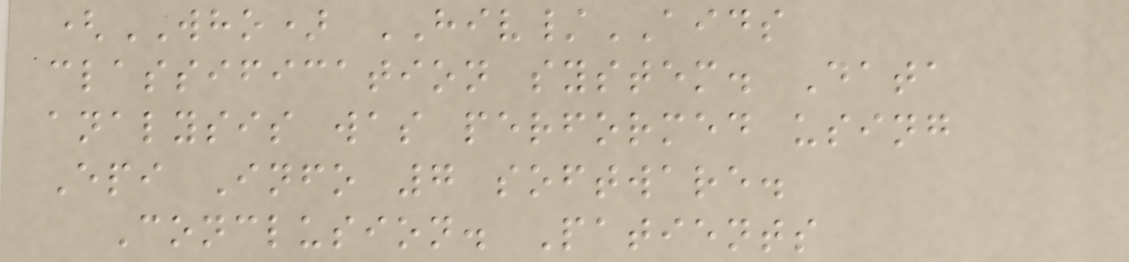(WHO) HIV/AIDS
classification system. Data
analysis was performed using
Epi Info 7 software.
Conclusion. Patients
